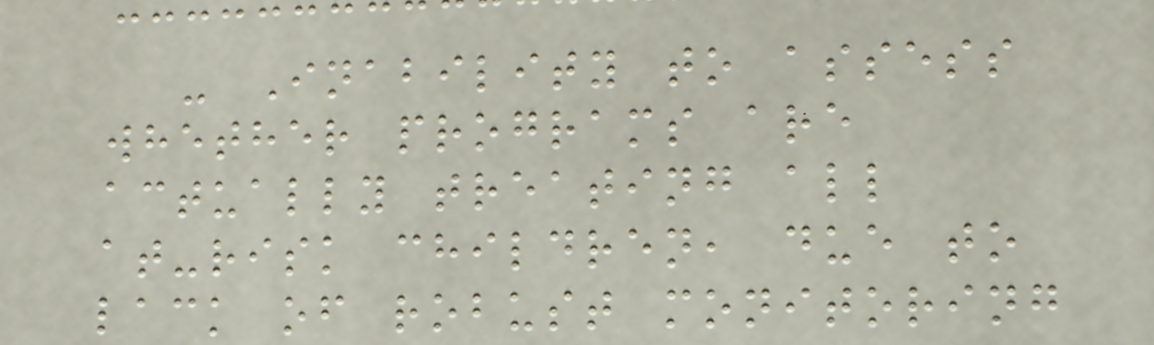- Inability to assess
whether programs are
actually treating all
at-risk children, due to
lack of robust monitoring
